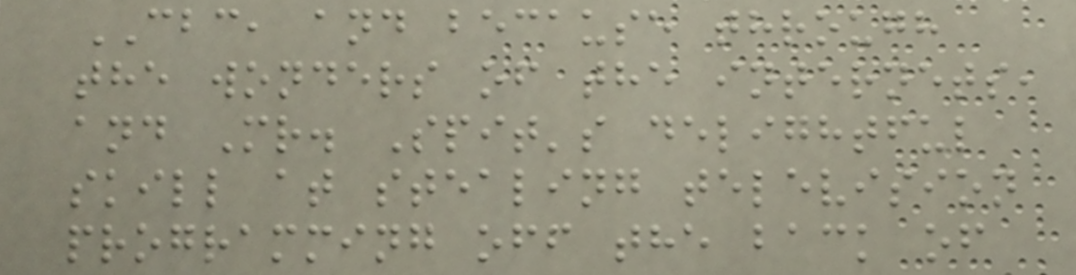CBC, and because through
the wonders of the internets,
and Mr. Spit's delightful
skill at stealing television
programming off the back of
